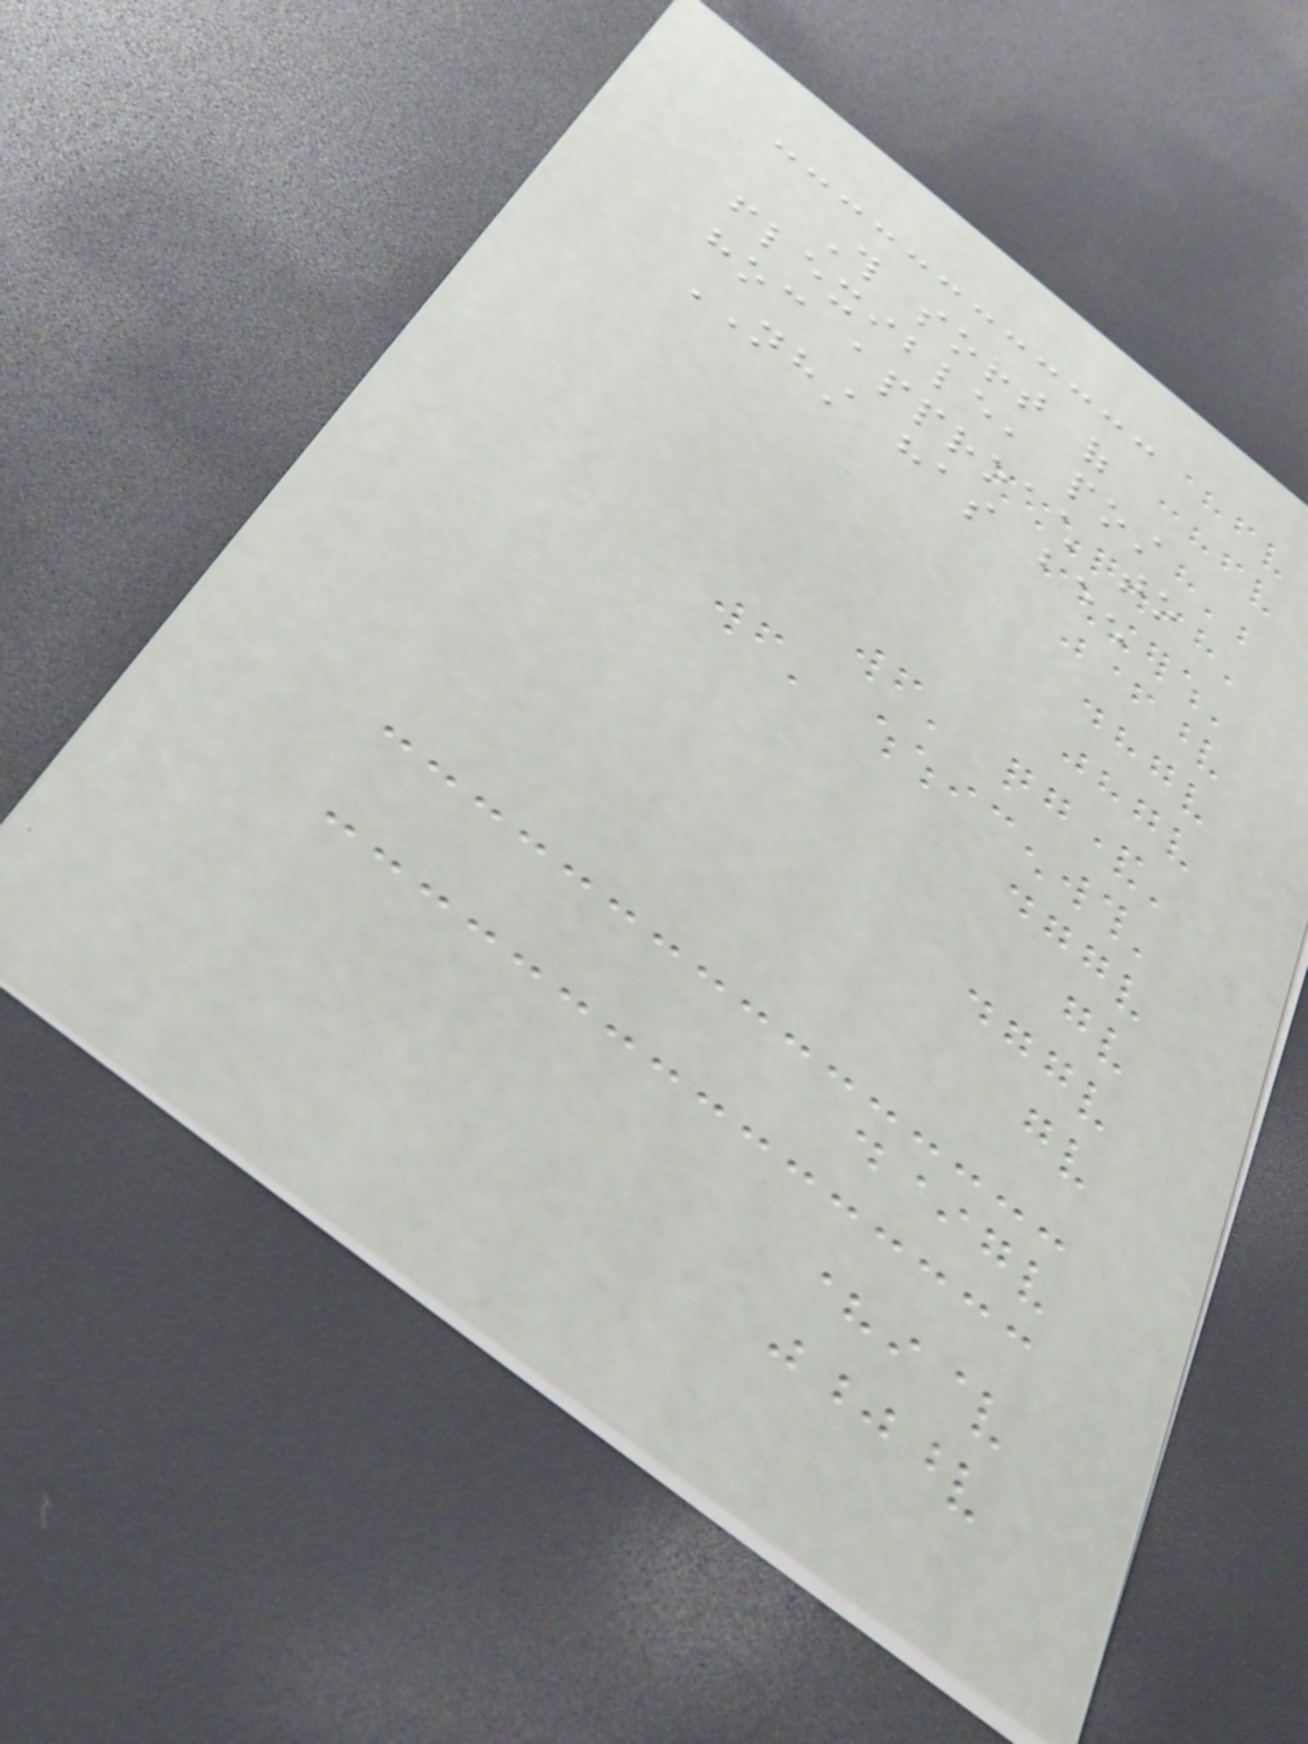This sort of
flexible, post
hoc approach to
NHST has been
